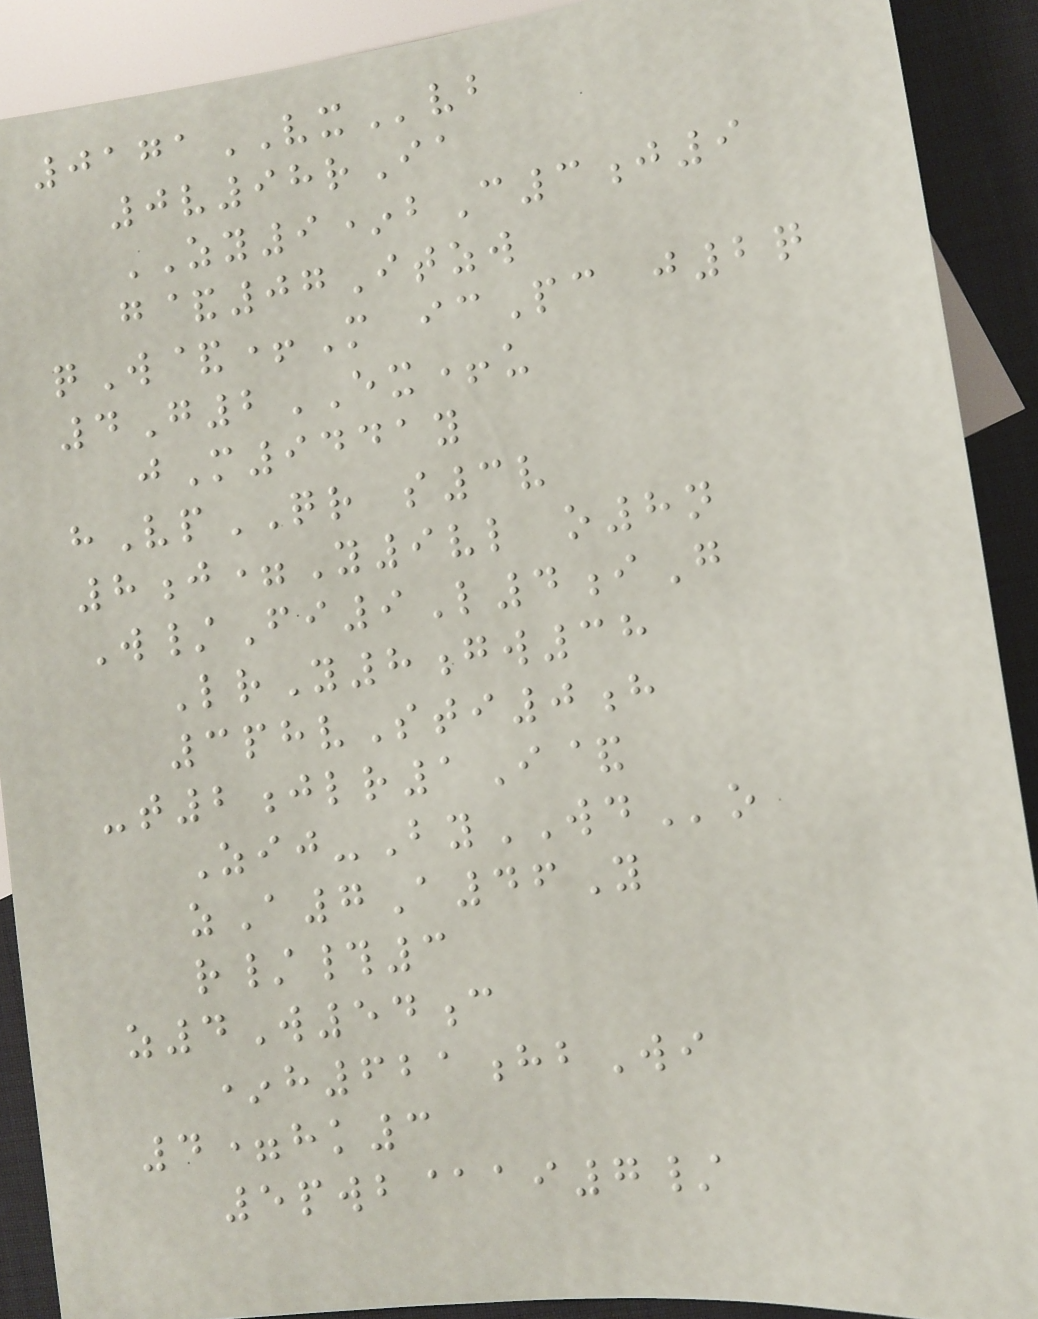0171VXvb
0v98rIa
ZY9*bC3j9
g&07Itzw
qW&+M icPc j2q
4G2EX+u
jM9441y
hVpQR s3v
8j=Y9vl o8n
W/Fi9L4iG
LrY8gw38
3phvSti0h
-t2jlr1I&
Zij-ByWDo
zA7A46Y
r/#3
z4W54c
*h621hbWi
4=hk3
5pwb@ai7/
